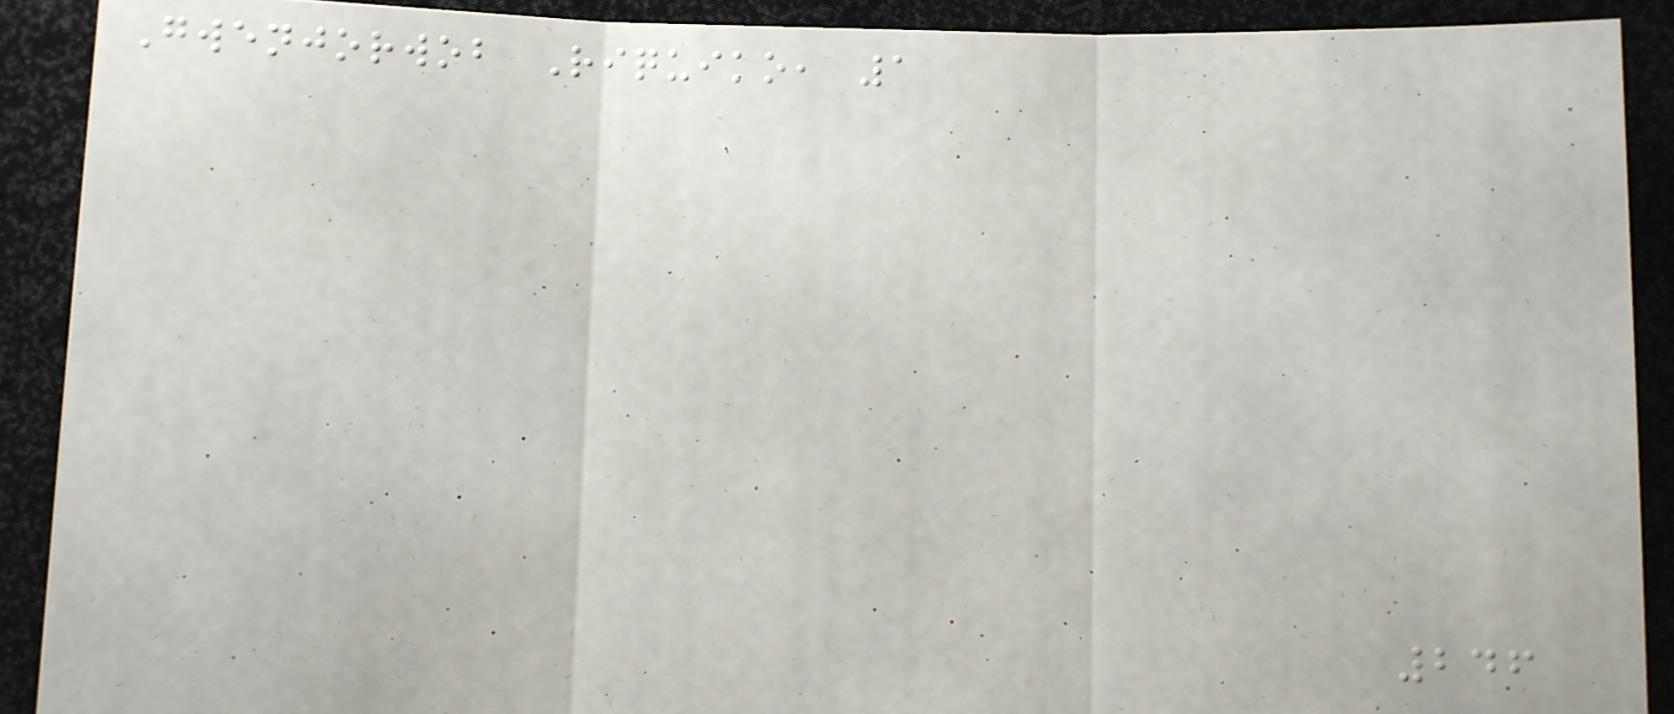Gwenjorwob Riquiko, 1
246
